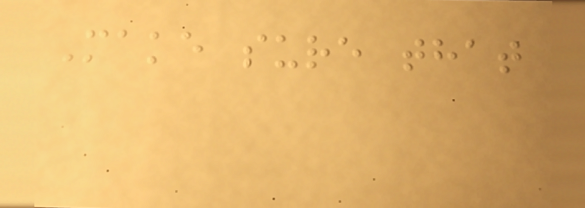Make sure that
